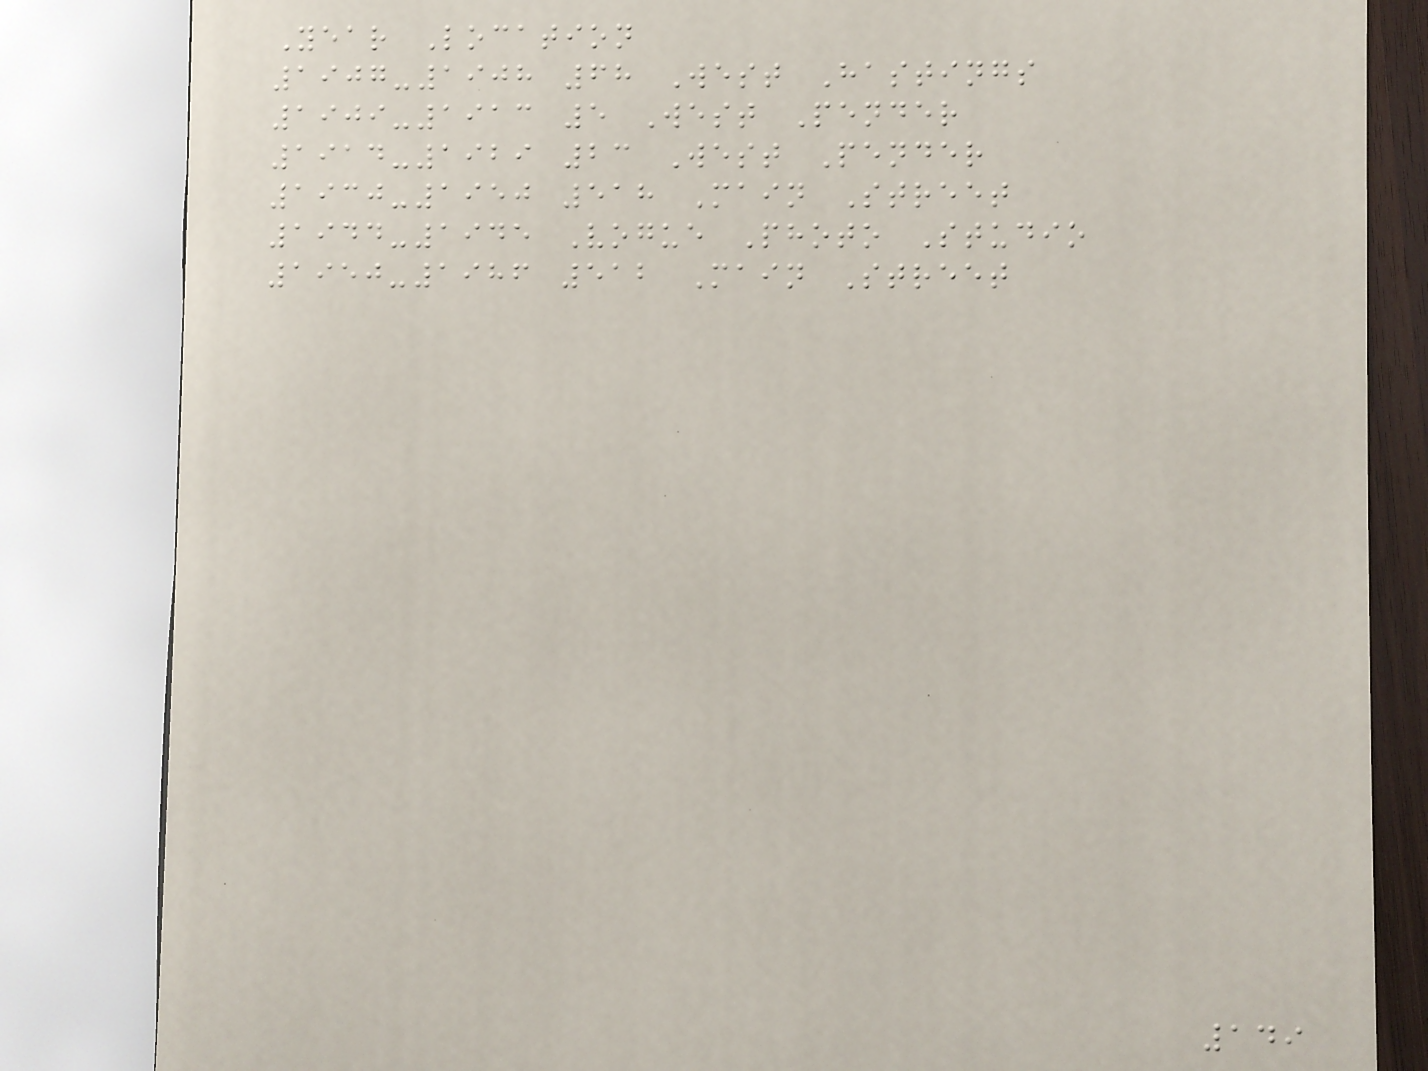Year Location
1907-1908 68 West Hastings
1909-1913 5 West Pender
1914-1929 23 West Pender
1930-1950 518 Main Street
1944-1945 Vogue Photo Studio
1950-1986 512 Main Street
149
